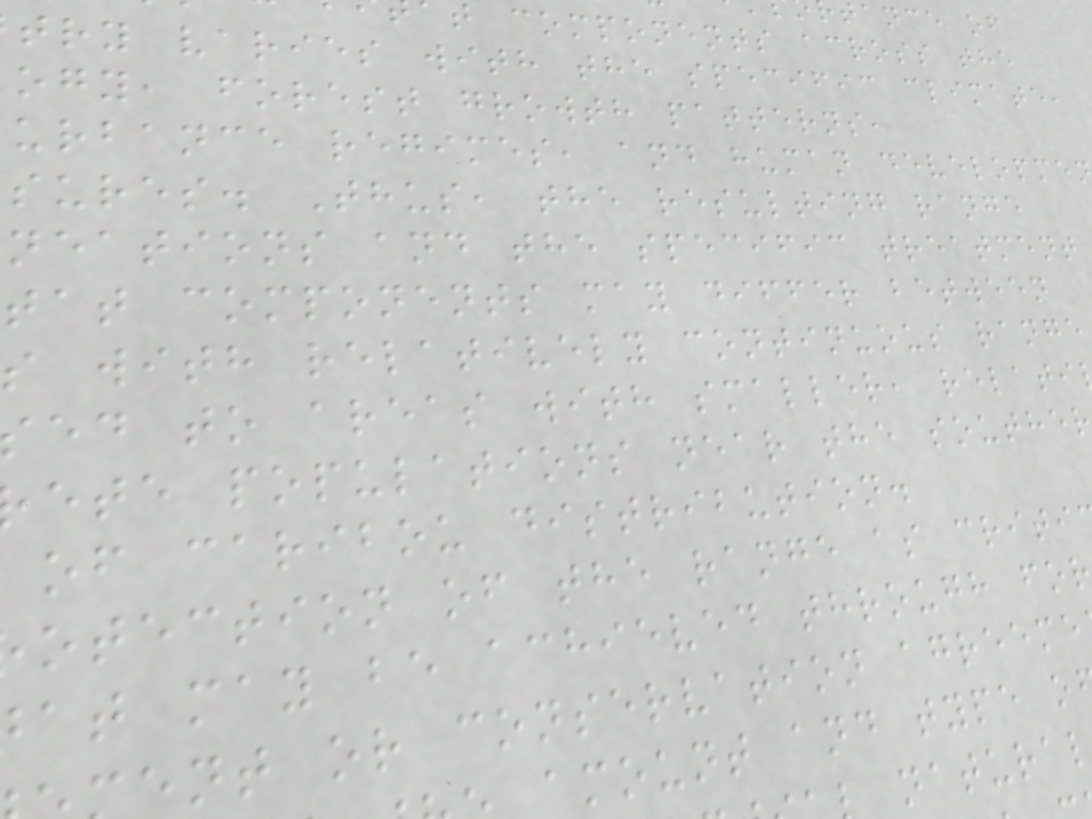t components across the
try varies with the specific climate,
ogy, forest growth patterns,
urbance regimes, and human developme
sures. Thus, the resulting range
neations and the specific treatment
tat components may differ between
s with relatively continuous range
ed to areas with smaller, relati
ete populations near the southe
of caribou distribution.
otection of the range as criti
at may be achieved through fo
ent or conservation agreeme
amount and type o
